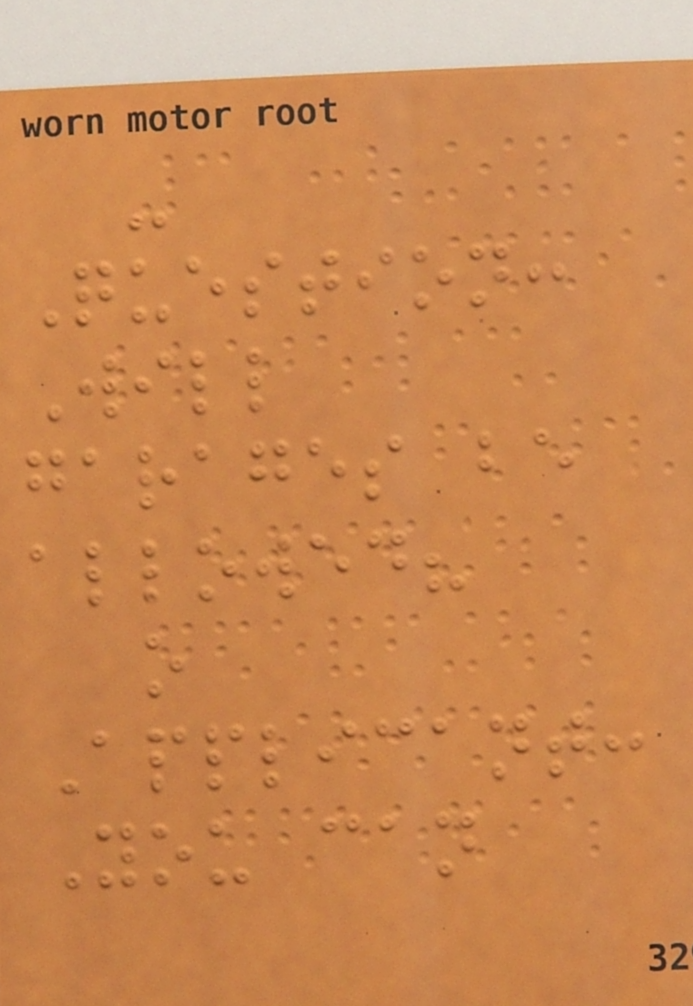-
Question:
Will
garages be
allowed?
o
Applicant:
You can
